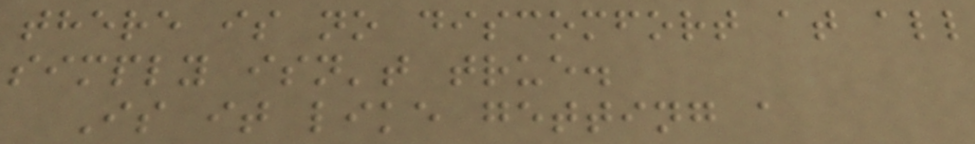there is no discomfort at all
simply isn't true.
Is it like getting a
